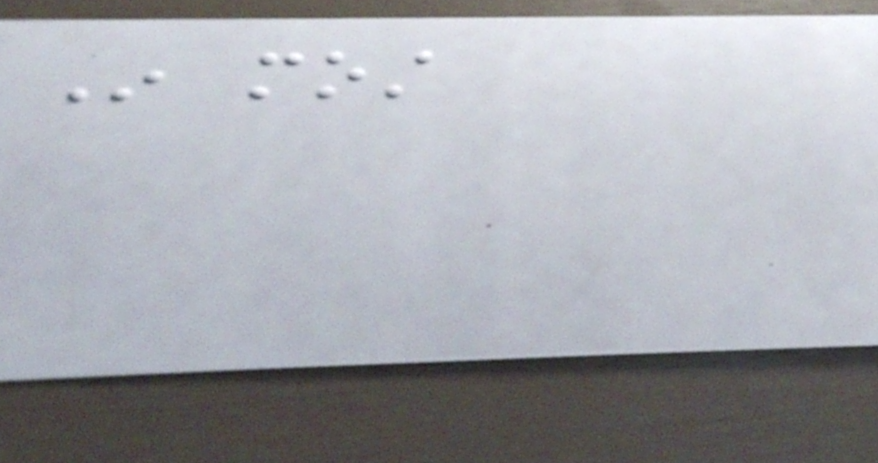In most
